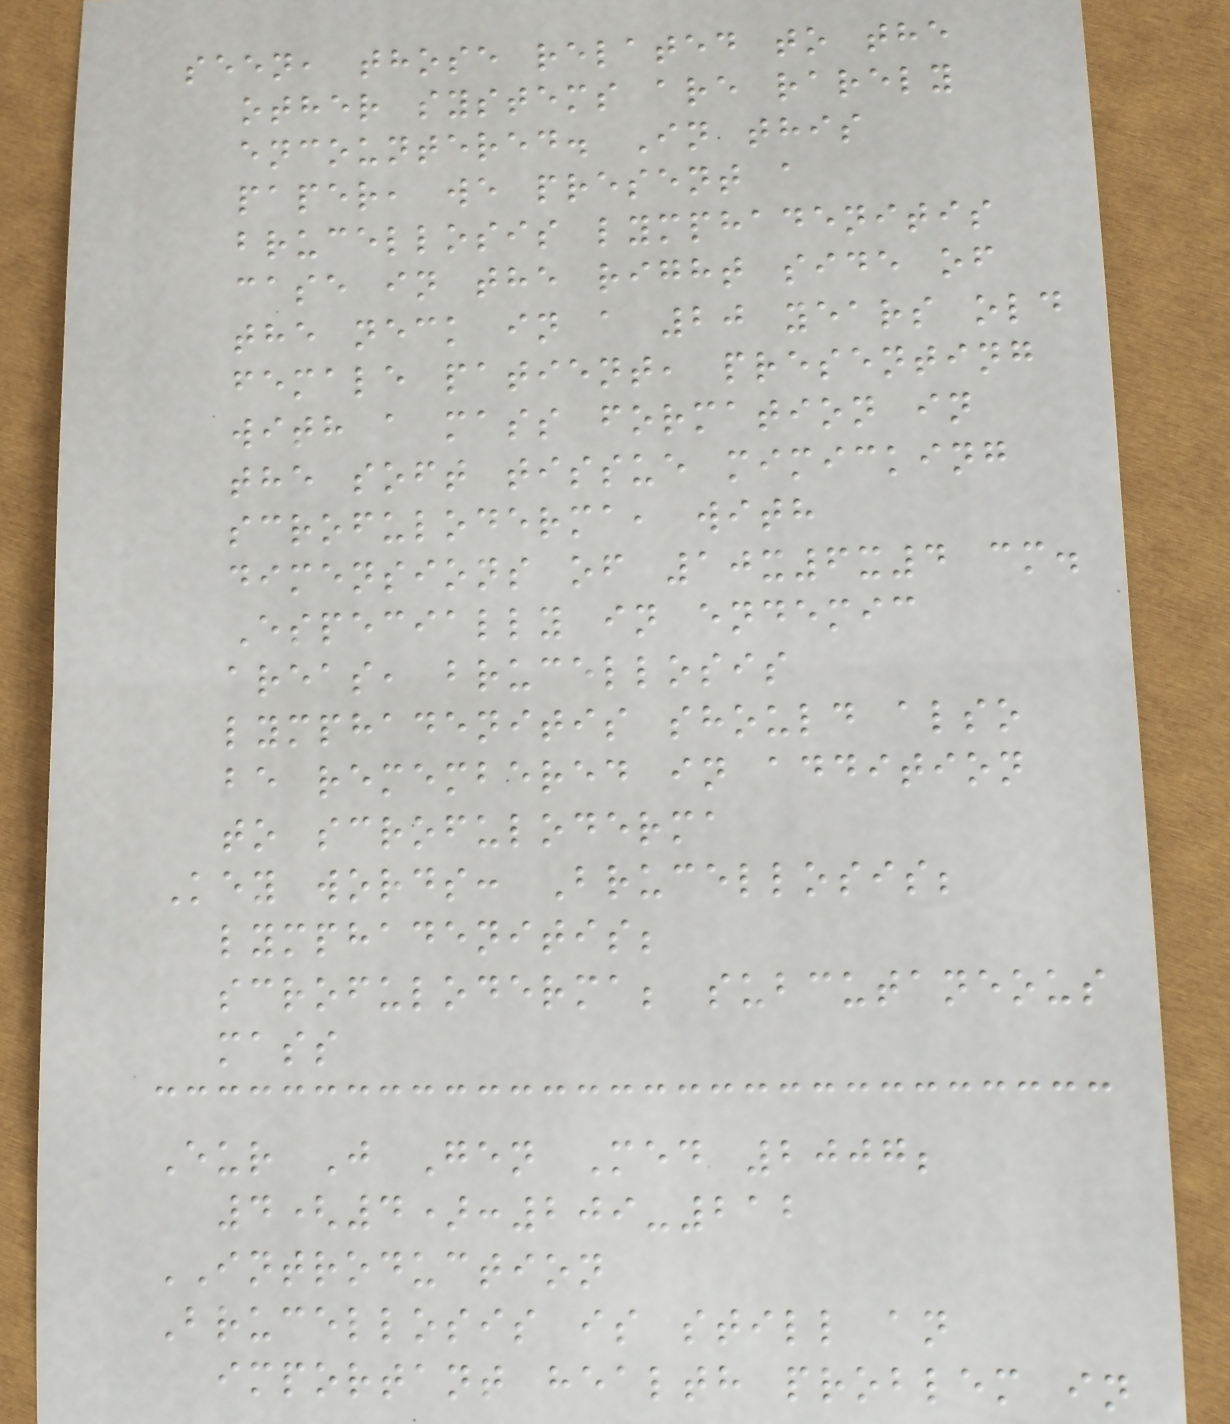seen, those related to the
other systems are rarely
encountered. In this
paper, we present a
brucellosis lymphadenitis
case in the right side of
the neck in a 20 years old
female patient, presenting
with a mass formation in
the soft tissue mimicking
scrofuloderma, with
dimensions of 10x6x4 cm.
Especially in endemic
areas, brucellosis
lymphadenitis should also
be remembered in addition
to scrofuloderma
Key words: Brucellosis;
lymphadenitis;
scrofuloderma; subcutaneous
mass
Eur J Gen Med 2007;
4(4):209-212
INTRODUCTION
Brucellosis is still an
important health problem in
